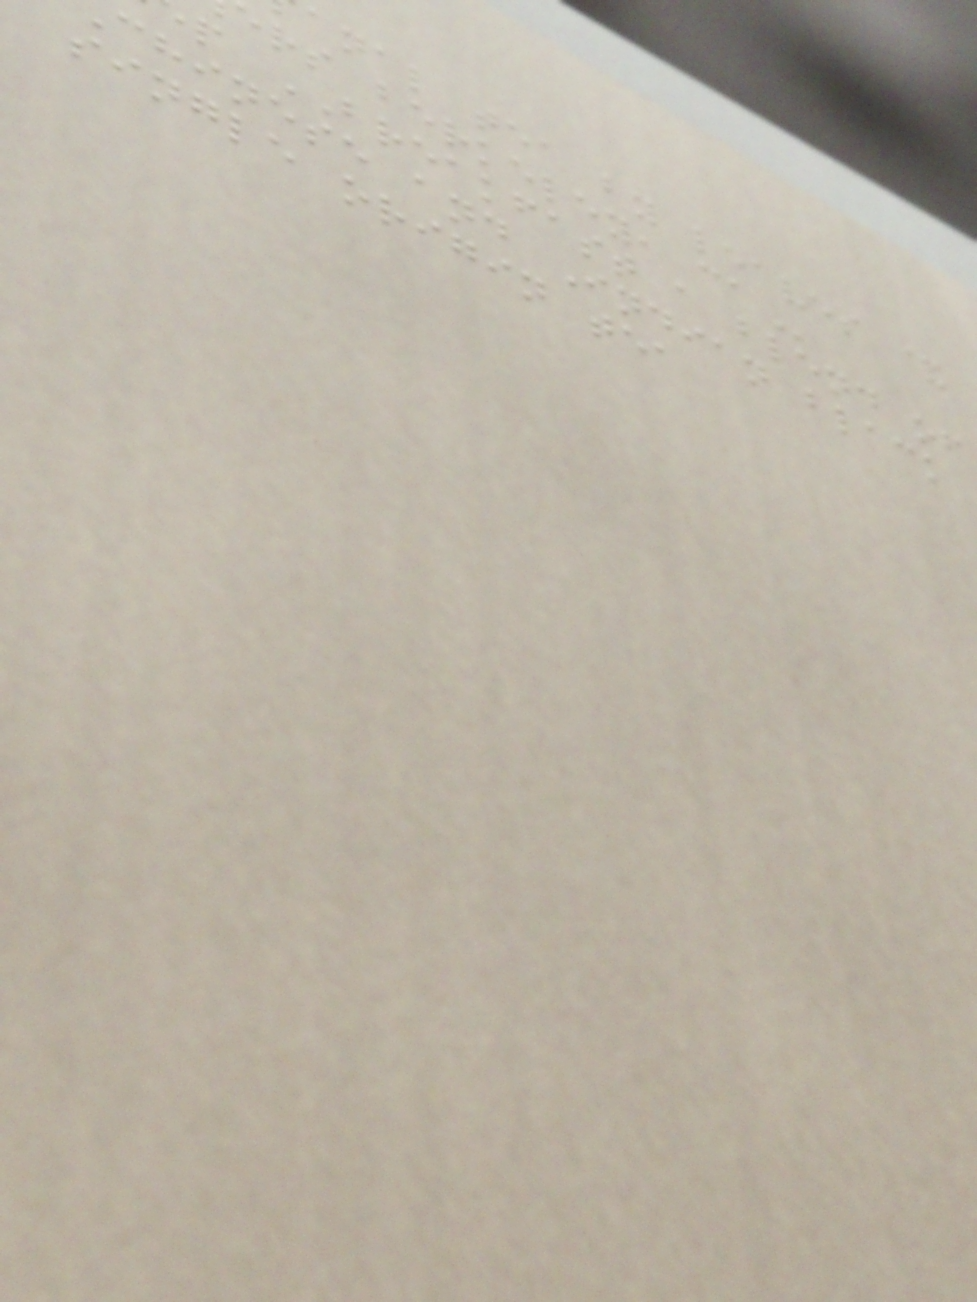anal tea by leaves &
rs berkeley,
p BREAKFAST a blend of
chinese and Indian black
single origin tea
